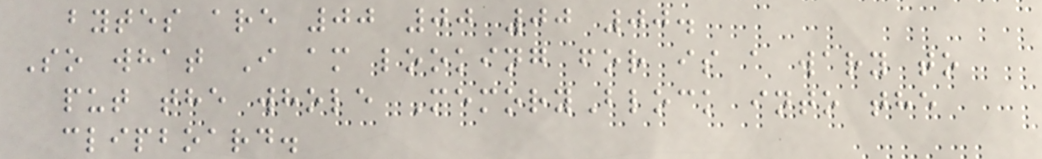bytes are 00 00 00 00.
So what I am looking for is a wary to
put the whole MemoryBlock into the
clipboard.
